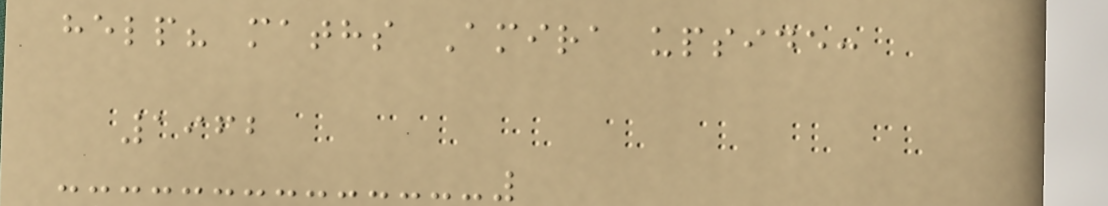help? maths Amira upside:
1962
